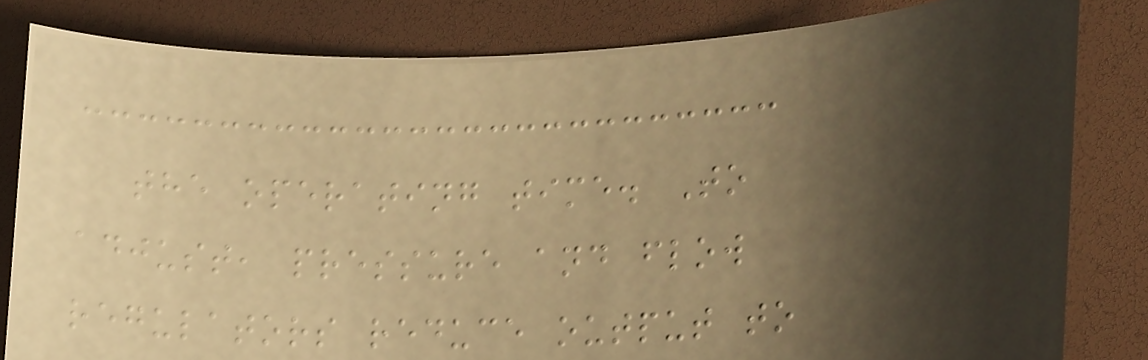the operating time. To
adjust, pressure and flow
regulators reduce output to
